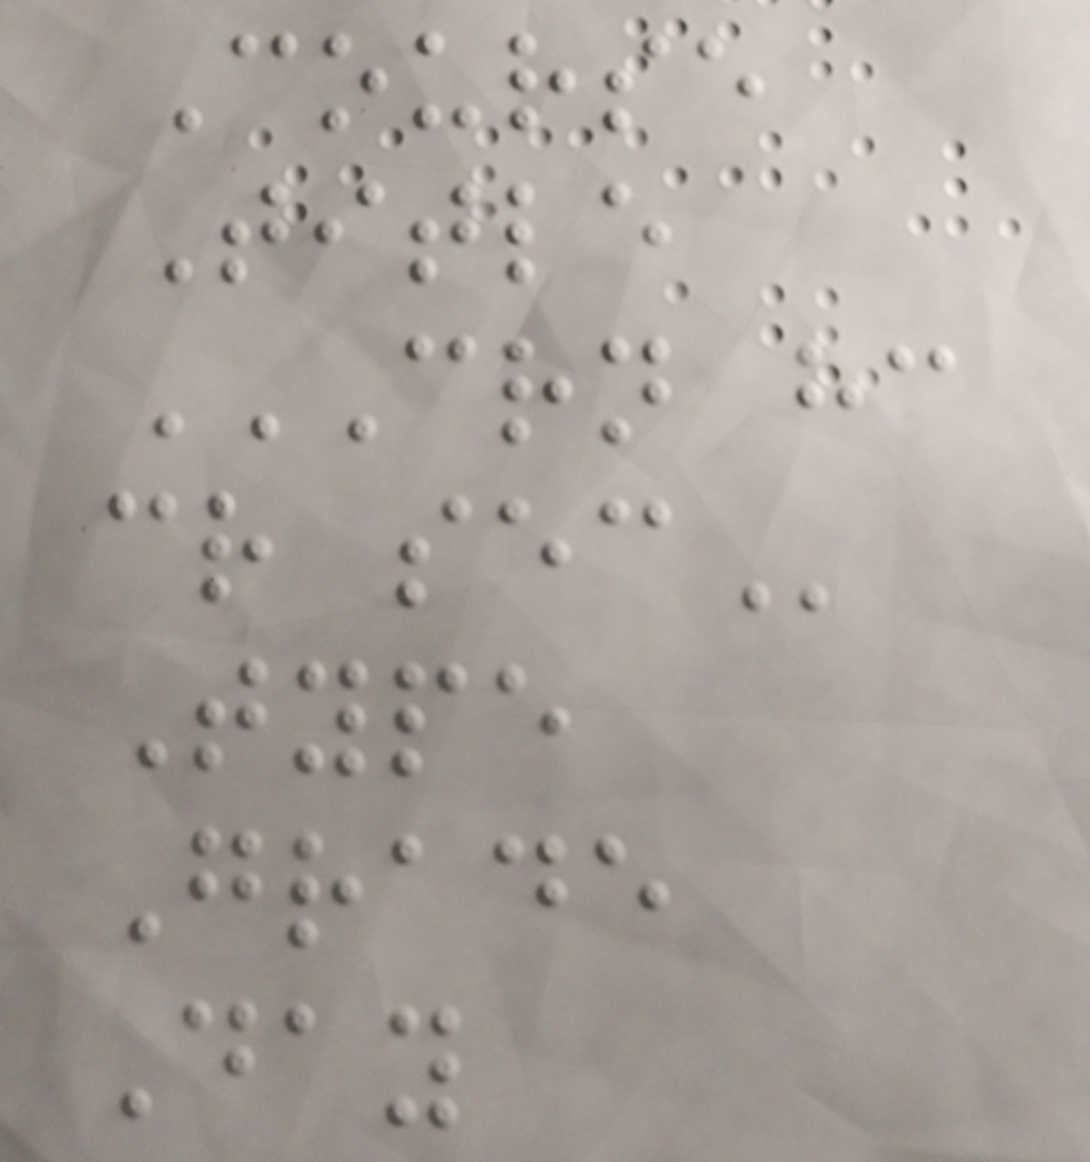Course
Title
CRN HC
CR SEC
Type
Grade
Day
